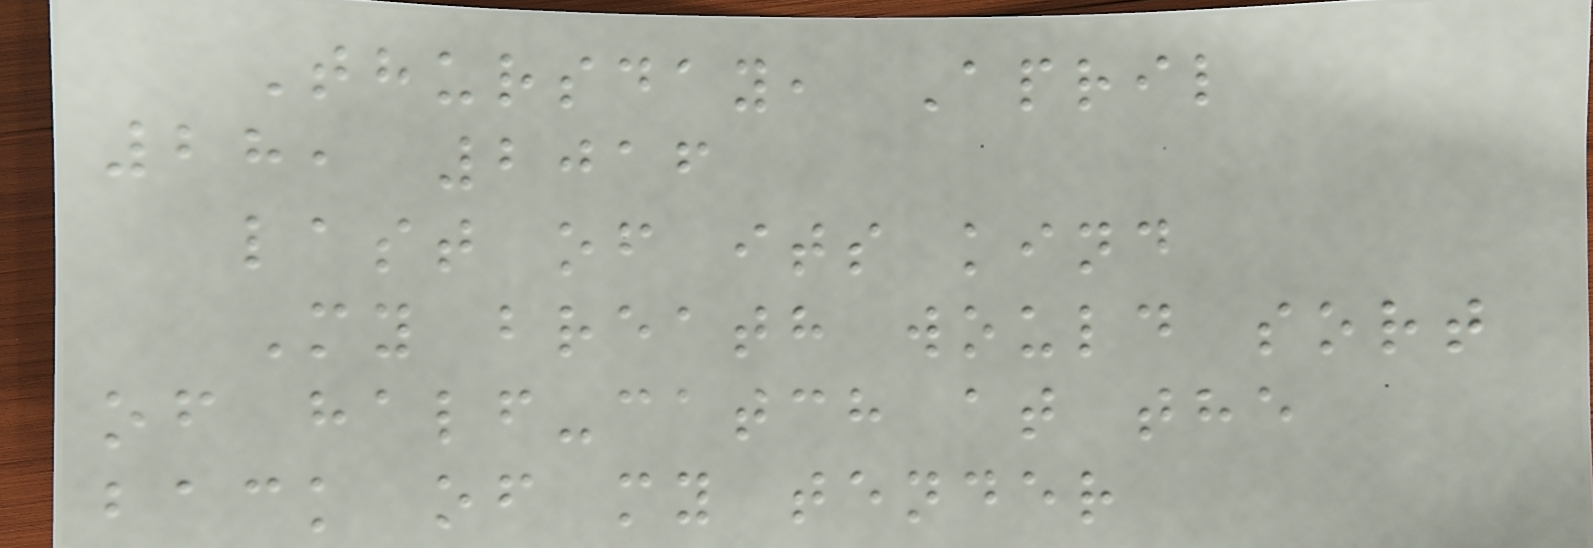Thursday, April
28, 2016
last of its kind
My breath would sort
of half-catch at the
back of my tender
